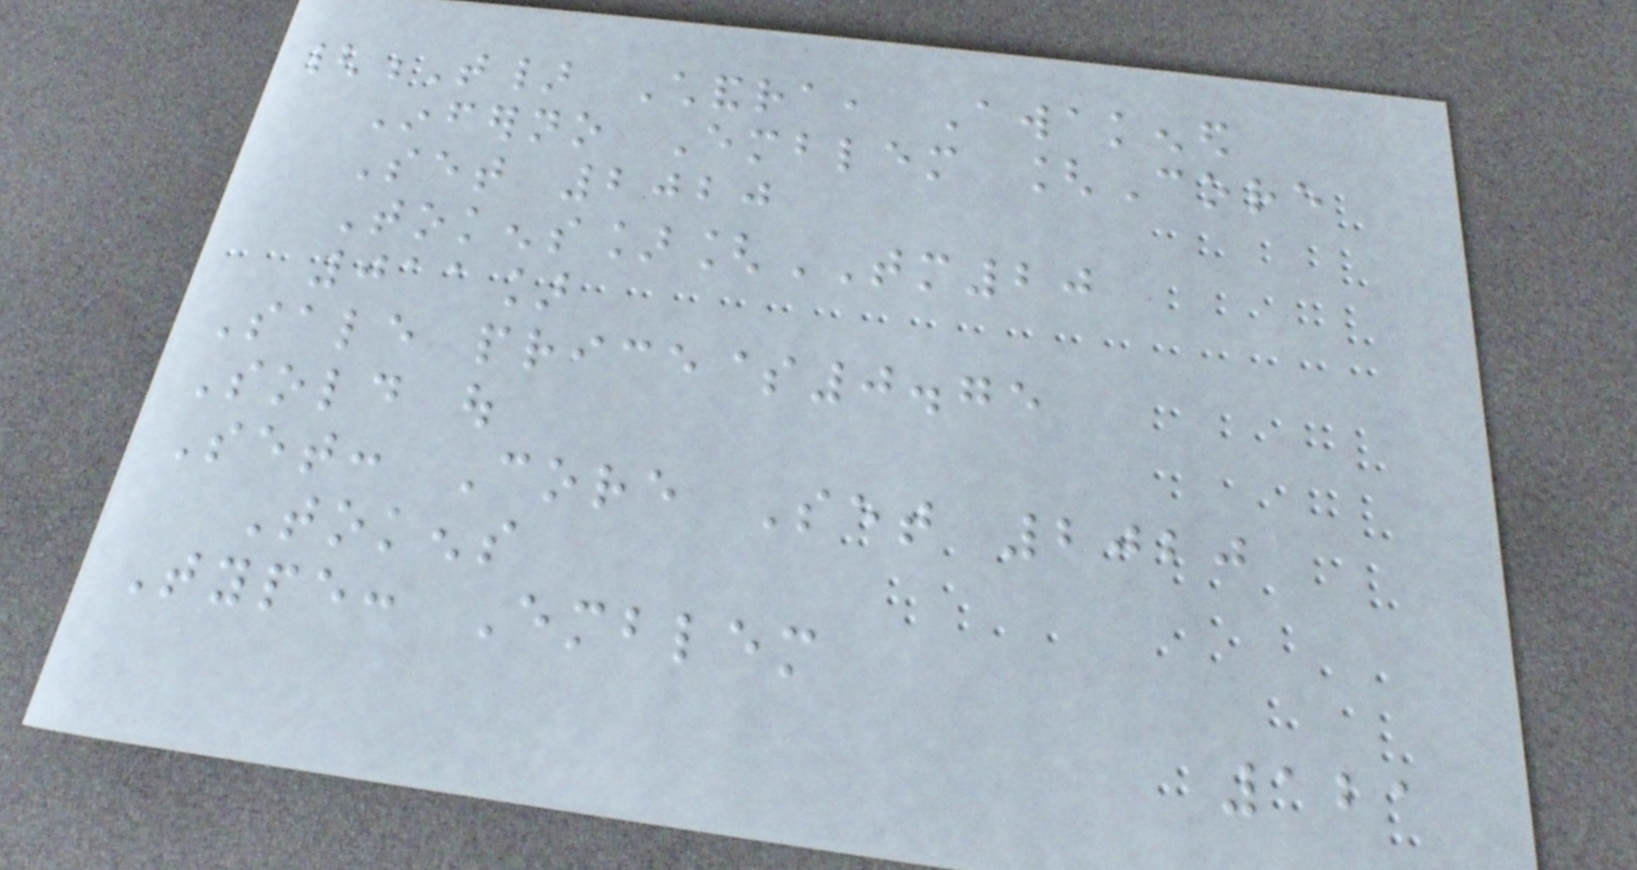{T} Chandra, Awakened
Inferno Emblem [Core
Set 2020
Tokens][TM20
011]
Sale price$0.75
Sold out
Set: Core Set 2020
Tokens
Type: Emblem
121
